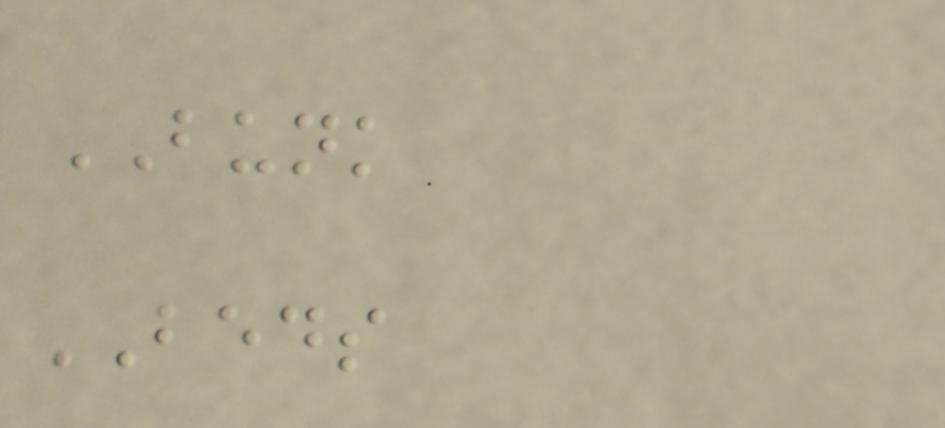BUNK
BEDS
